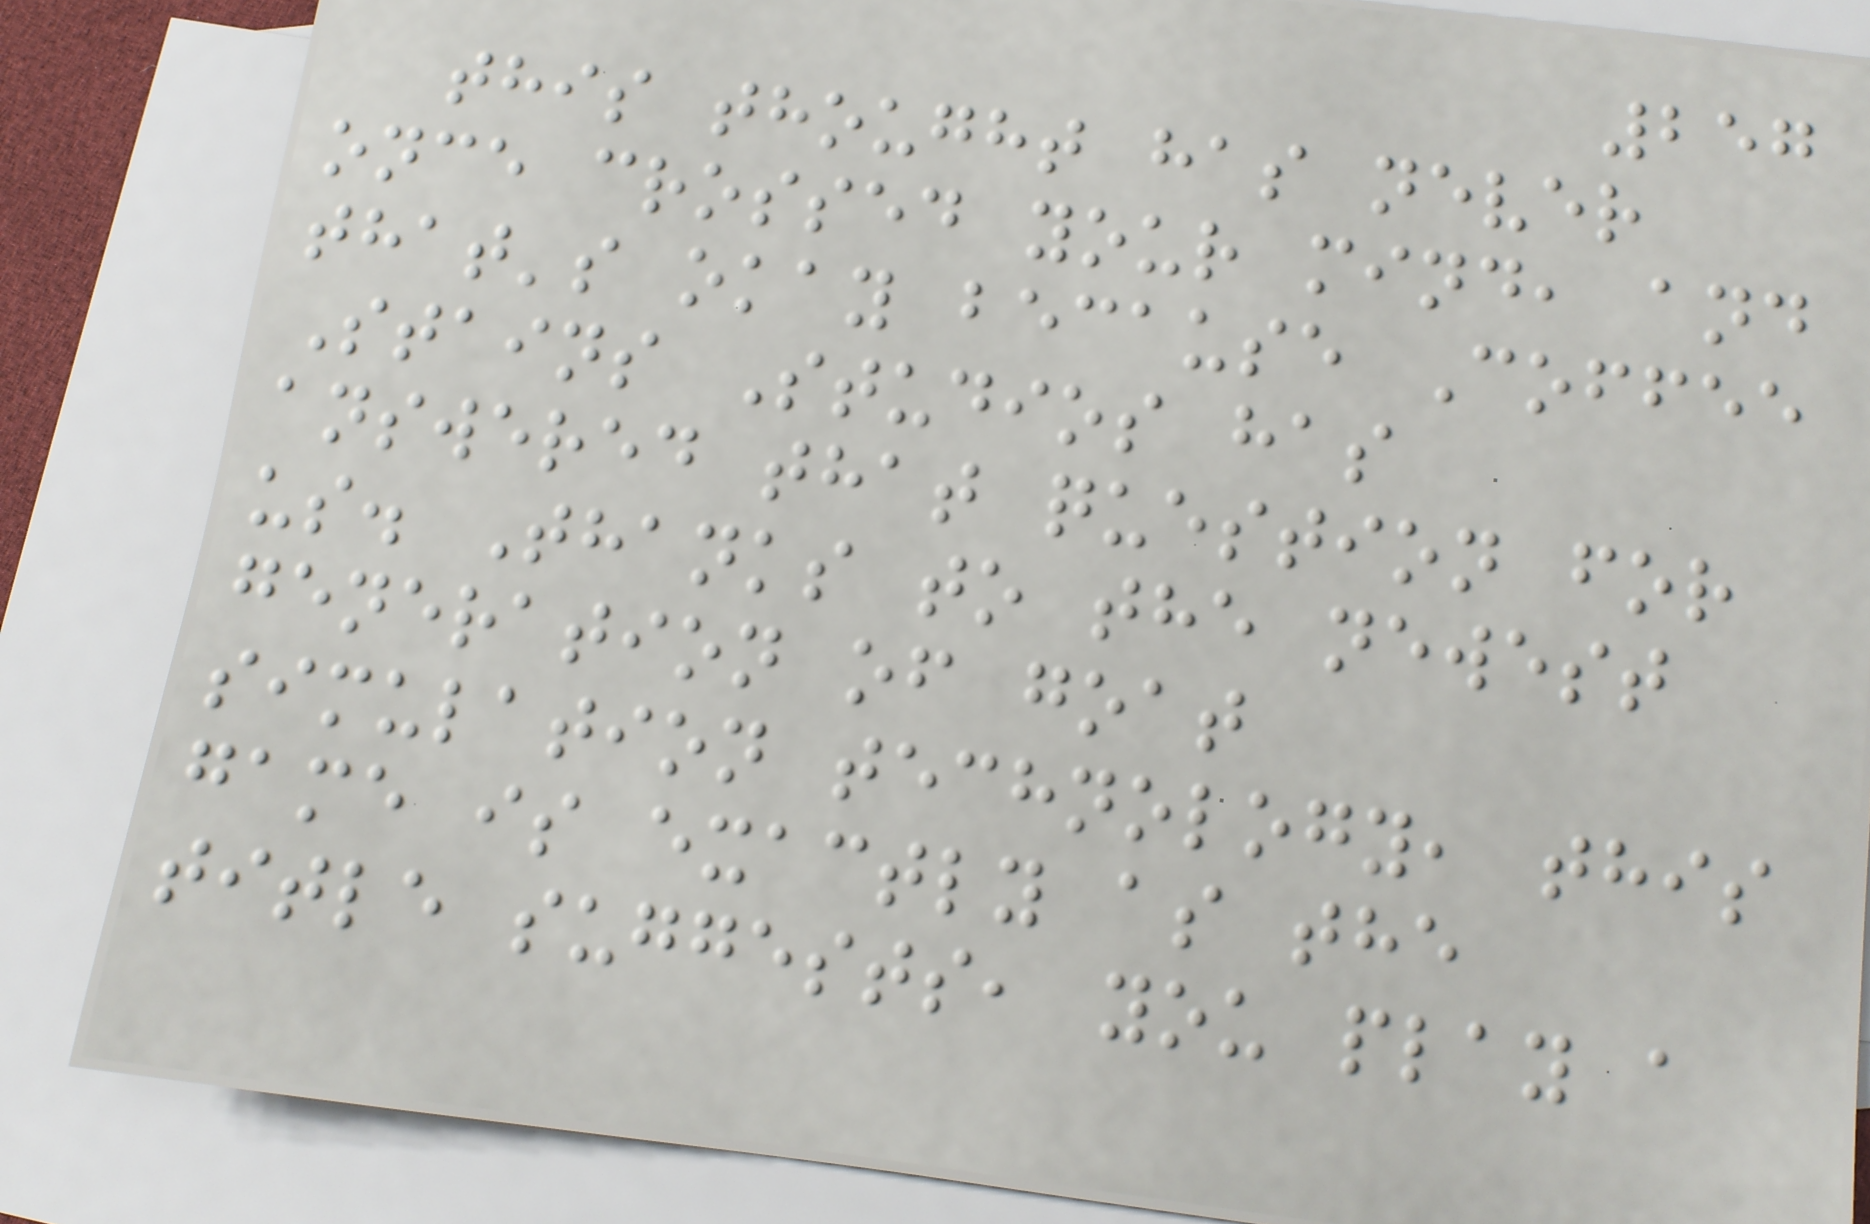257
this thought has never
once crossed your mind, and
that's okay because Coffee
Stains Studios has
answered that question for
us. Thanks to the newest
generation of goat
simulation technology, this
game is exactly as the
title suggests, you play a
